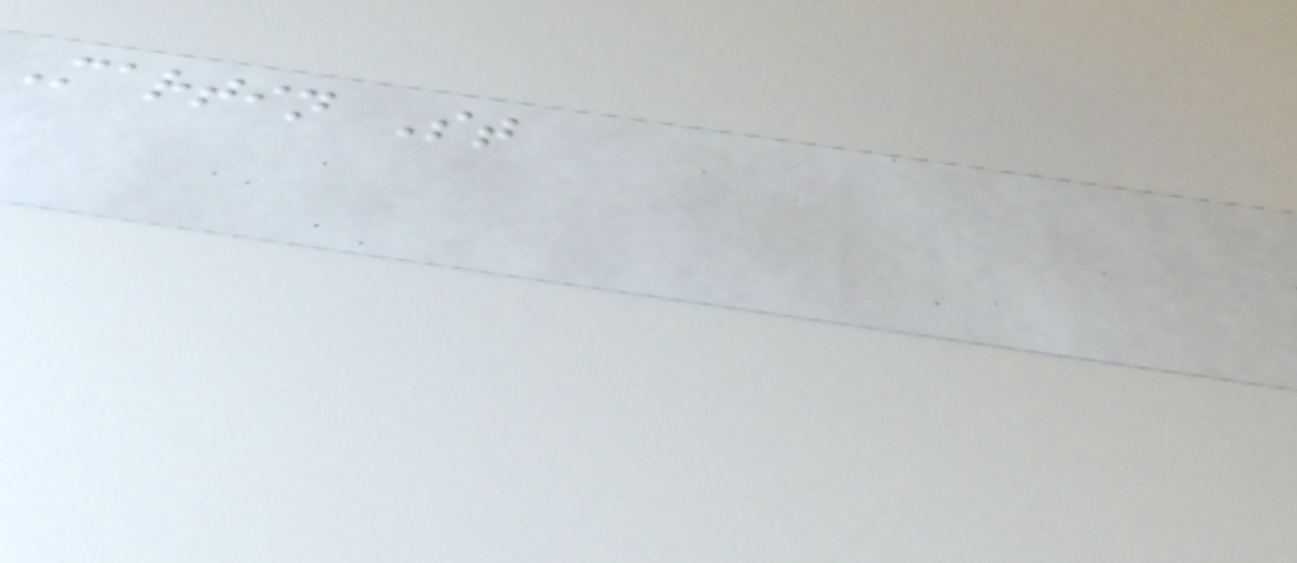Martin St
